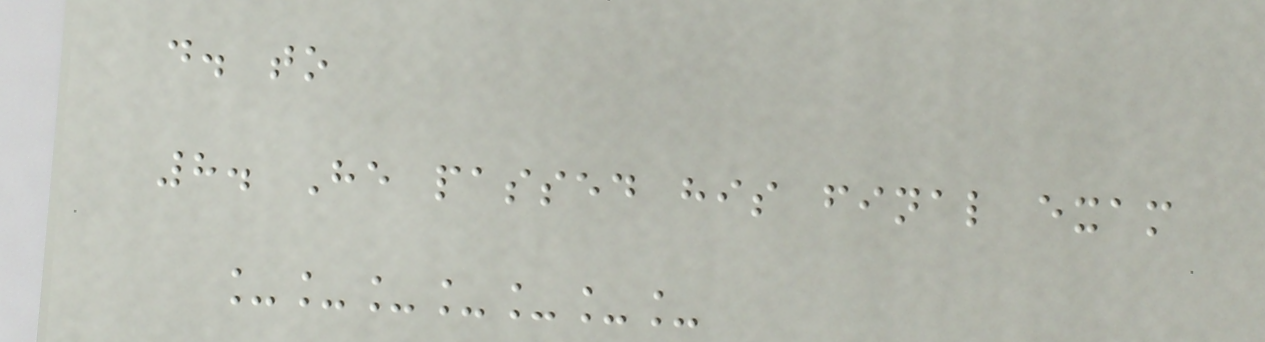d. to
8. He passed his final exam
_______
